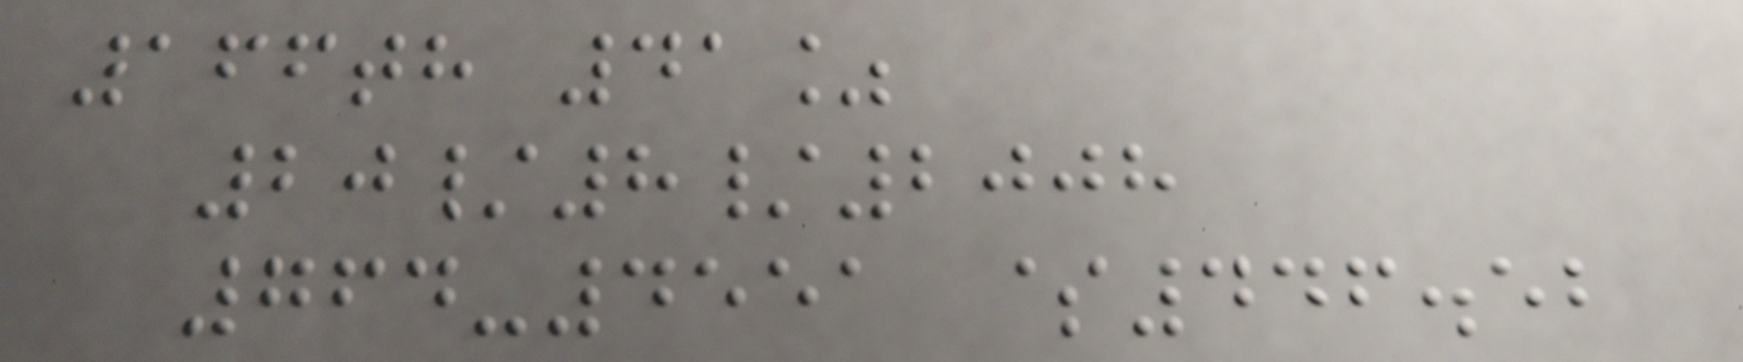166th 41%
20/8/2008
764-4551 $446.52
